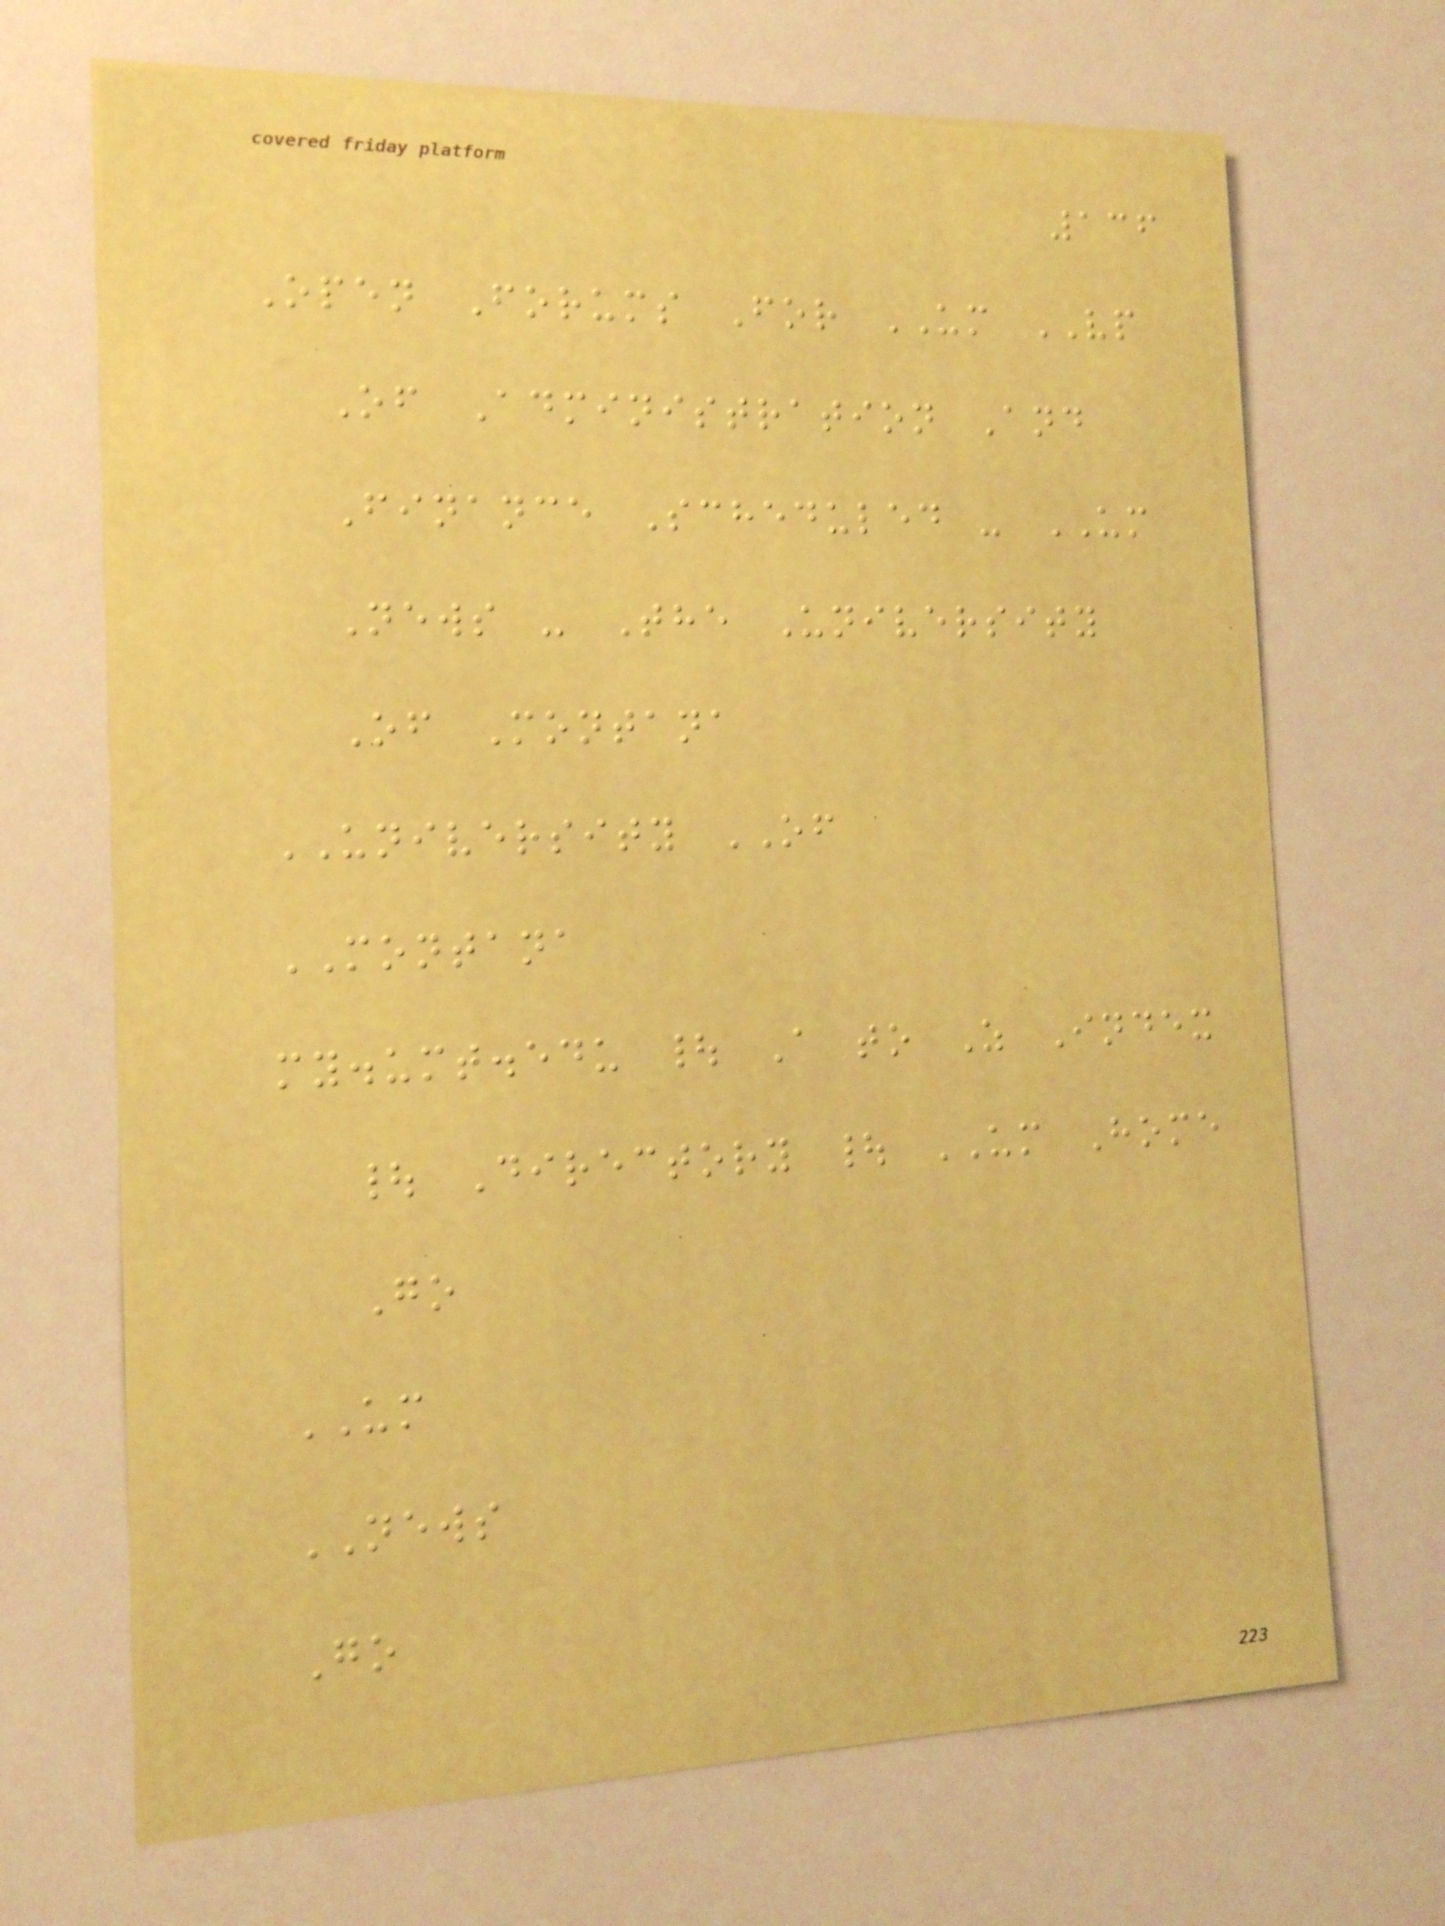136
Open Forums For UM VP
Of Administration And
Finance Scheduled - UM
News - The University
Of Montana
UNIVERSITY OF
MONTANA
my.umt.edu | A to Z Index
| Directory | UM Home
Go
UM
NEWS
Go
